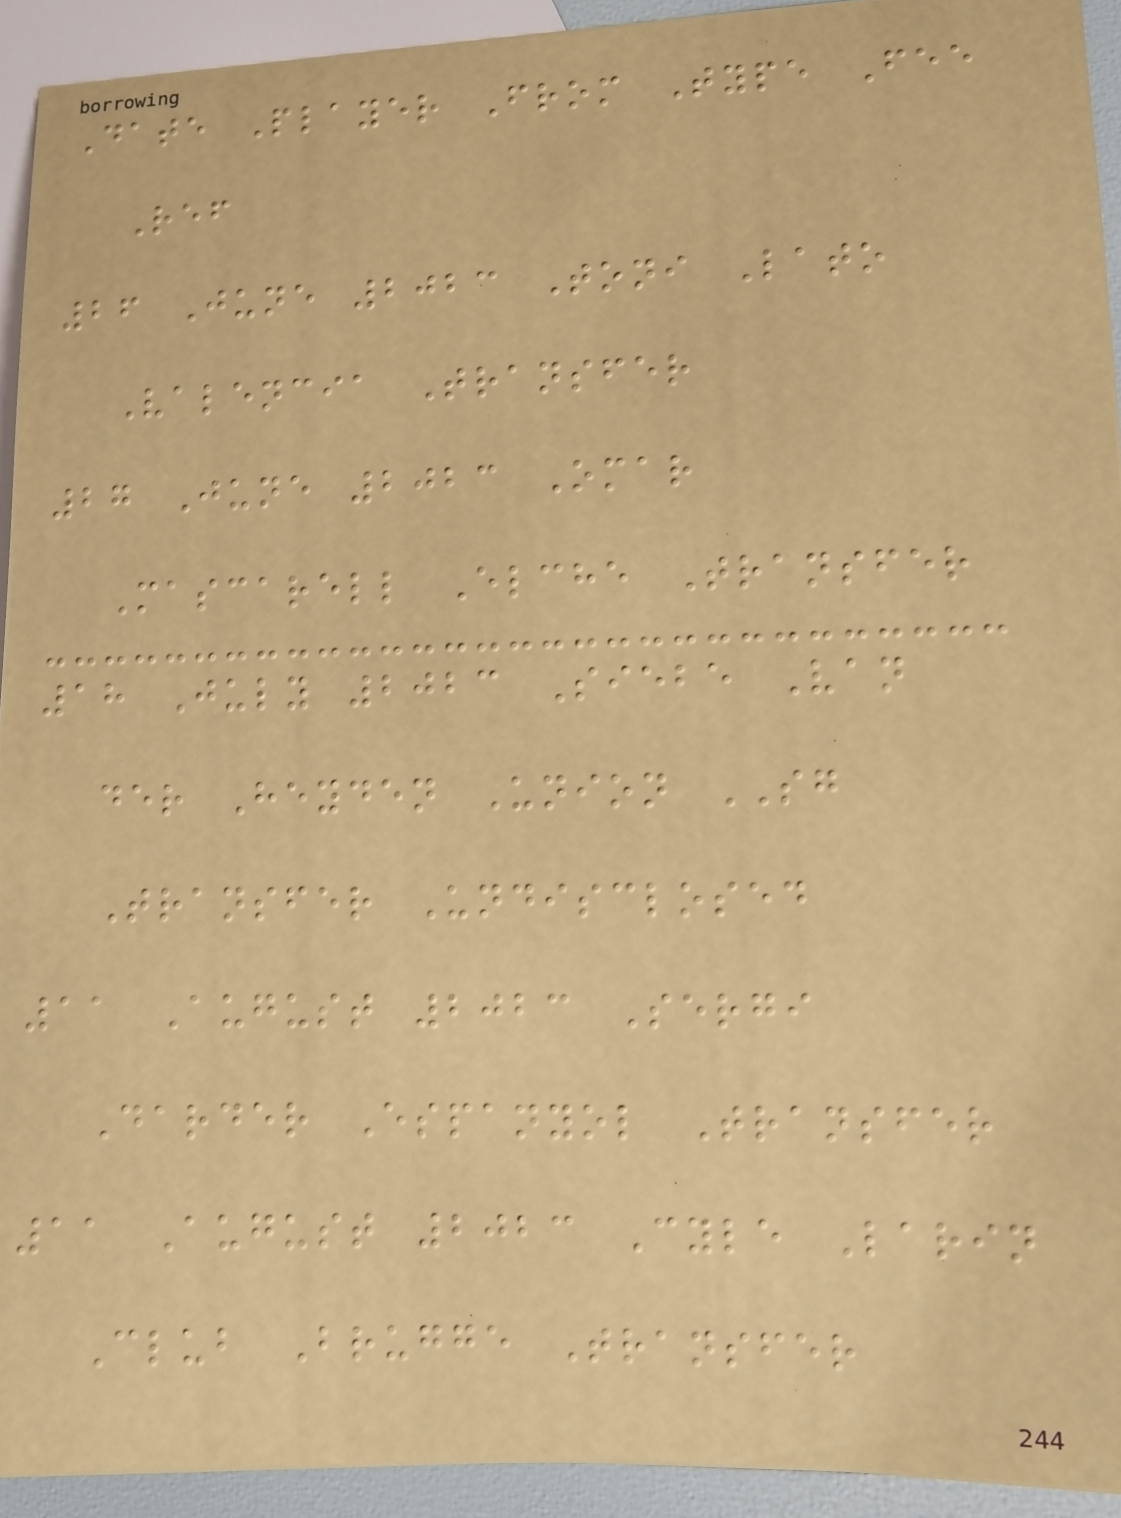Date Player From Type Fee
Ref
26 June 2023 Toni Lato
Valencia Transfer
27 June 2023 Omar
Mascarell Elche Transfer
18 July 2023 Siebe Van
der Heyden Union SG
Transfer Undisclosed
11 August 2023 Sergi
Darder Espanyol Transfer
11 August 2023 Cyle Larin
Club Brugge Transfer
